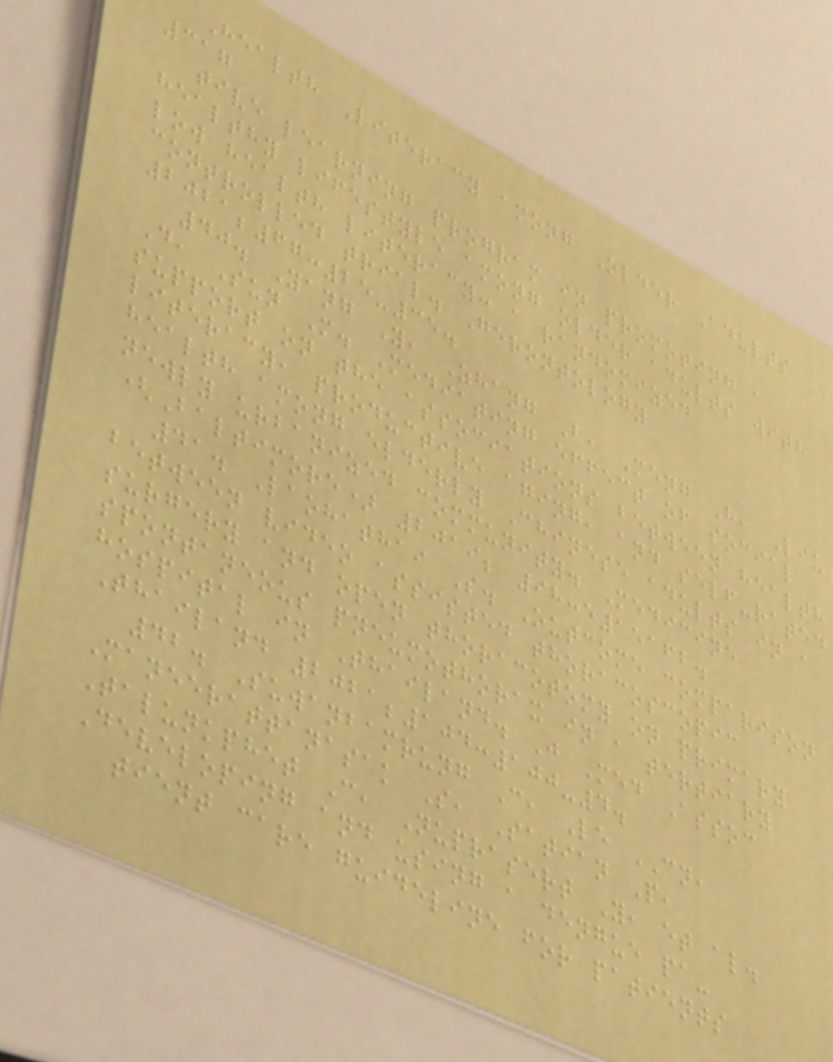Health Literacy among Older Adults
317
tive learning program in promoting a
healthy lifestyle among older adults with
low health literacy: a randomized
controlled trial. Gerontology
2021;67:25-35.
40. Yang Y, Zhang B, Meng H, Liu
D, Sun M. Mediating effect of social
support on the associations between health
literacy, productive aging, and self-rated
health among elderly Chinese adults in a
newly urbanized community. Medicine
(Baltimore) 2019; 98:e15162.
41. Laohathai S. Outcome comparison
between video assisted thoracoscopic
surgery and open thoracotomy on primary
spontaneous pneumothorax in a tertiary
hospital in Thailand. J Med Assoc
Thailand 2021;104:100-4.
42. Suwanbamrung C, Le CN,
Maneerattanasak S, Satian P,
Talunkphet C, Nuprasert Y, et al.
Developing and using a dengue pa-
tient care guideline for patients
